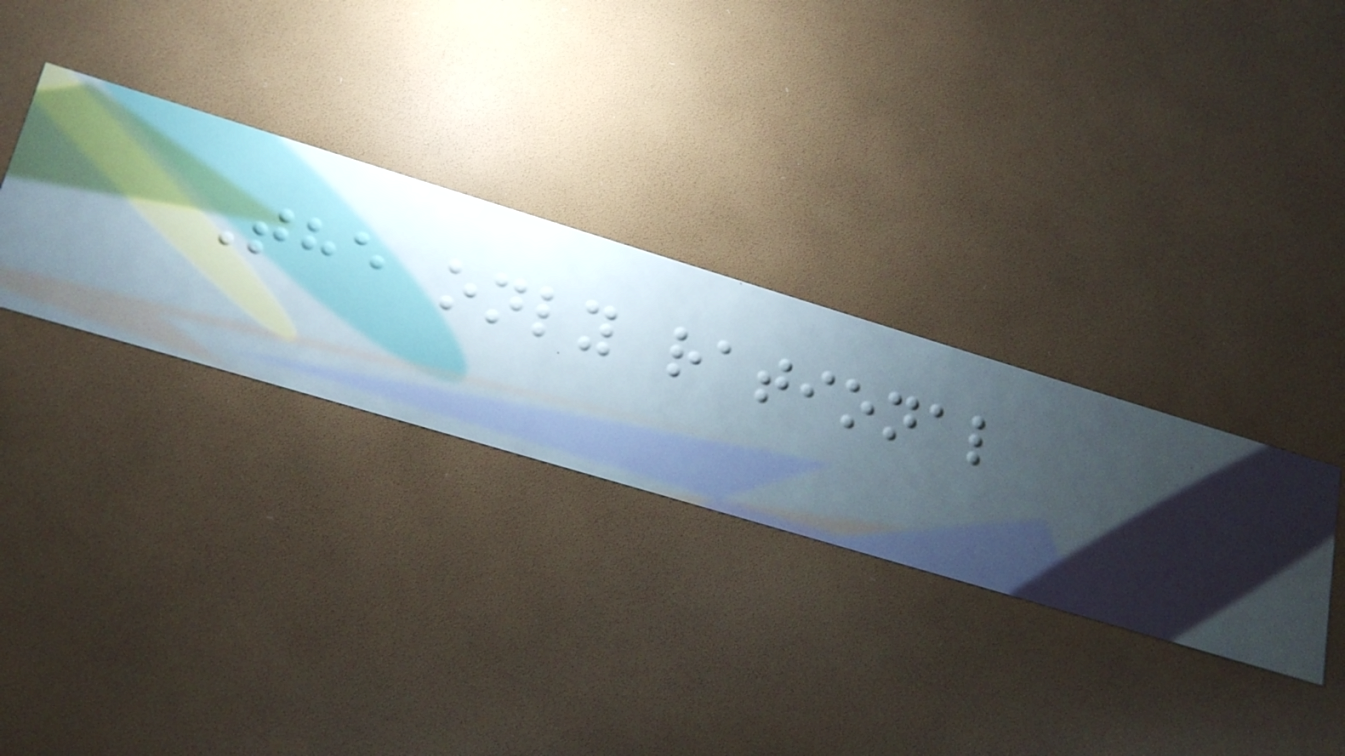The only rational
